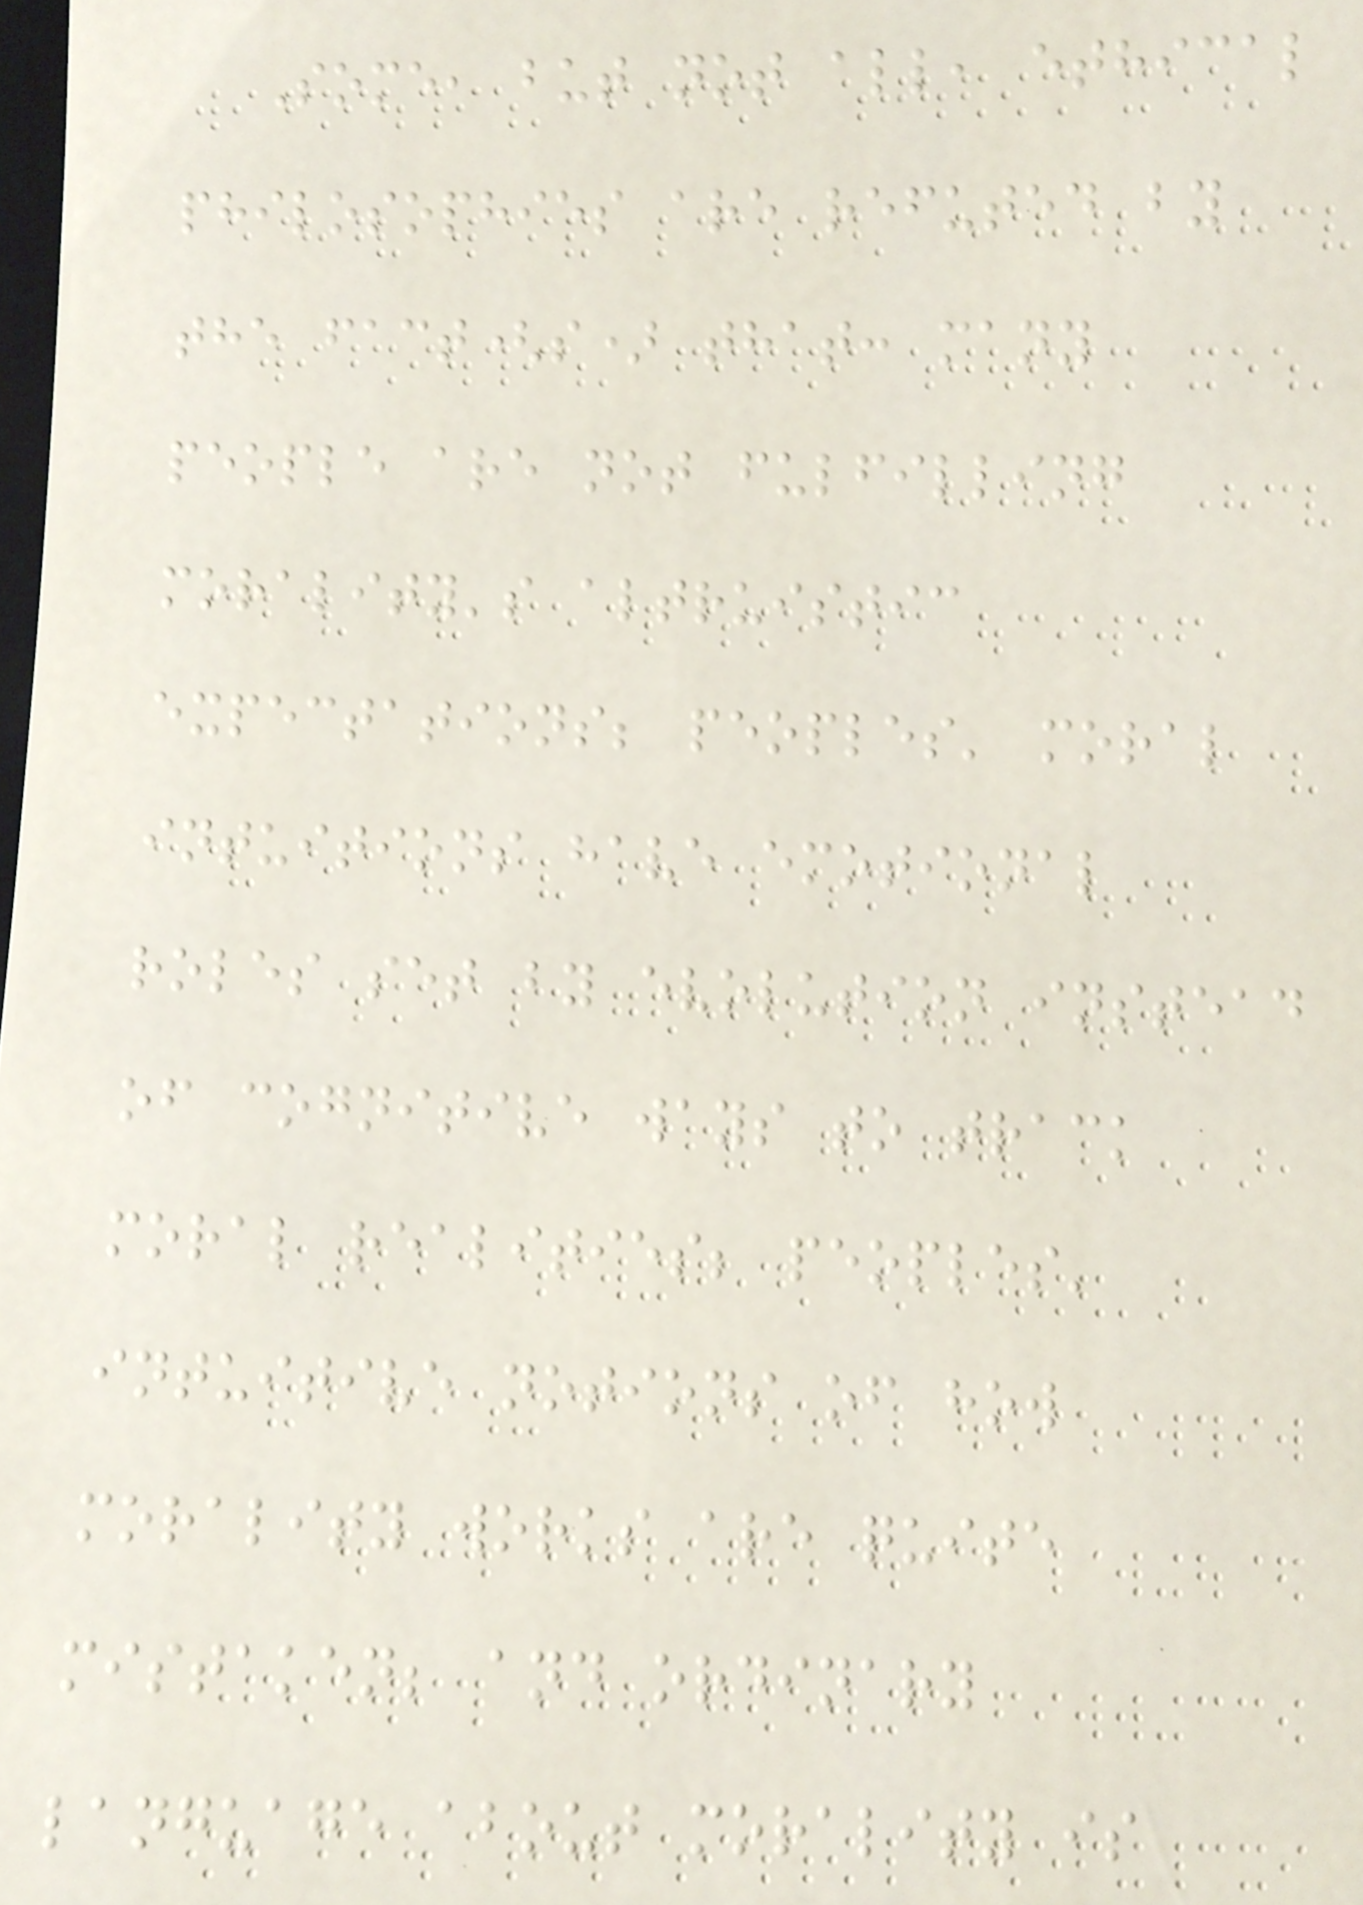Some, but not all, ethical
philosophies are refuted by
the fact(s) that: many
people are not fulfilling
morality's altruistic
expectations; peoples' moral
intuitions have emotional
roles set by evolution instead
of cognitive ways to track
moral realities; peoples'
intuitive notions of how
morality works are quite
mistaken; and ordinary
language about morality is
